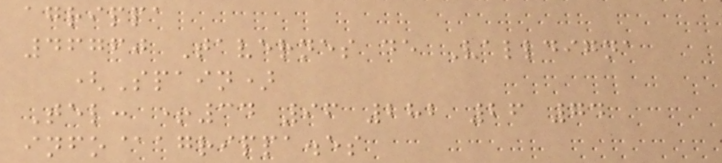agrippa
46760 Tavernes de Valldigna
(Spain)
Tel: +34 96 282 26 74
info@agrippa.es
